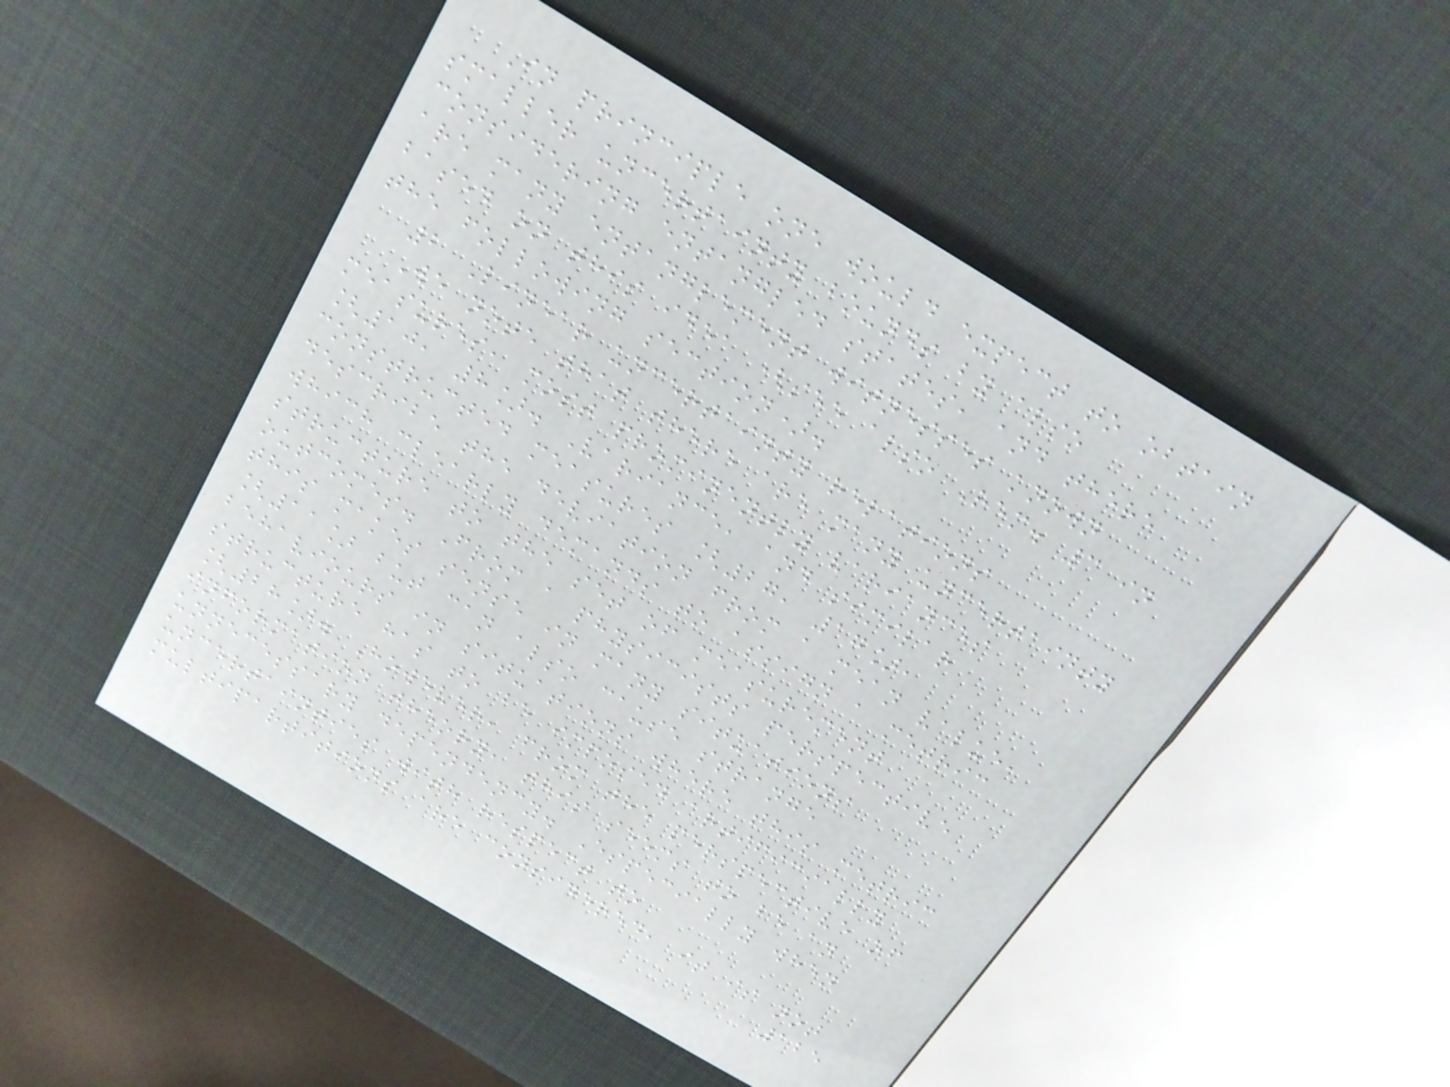In principle one would expect to obtain
smaller uncertainty bounds by also
considering entangled states, and there
are many entanglement witnesses known
based on this idea (see also Rem. 3 in
the following section).
2 Linear uncertainty relations
We note that there are many uncertainty
measures, most prominently variances
[10, 8]. Variance, and similar
constructed measures [27, 17],
describe the deviation from a mean value,
which clearly demands to assign a metric
structure to the set of measurement
outcomes. From a physicists perspective
this makes sense in many situations
[11] but can also cause strange
behaviours in situations where this metric
structure has to be imposed artificially
[28]. However, from the perspective of
information theory, this seems to be an
unnecessary dependency. Especially when
uncertainties with respect to
multipartitions are considered, it is not
125
